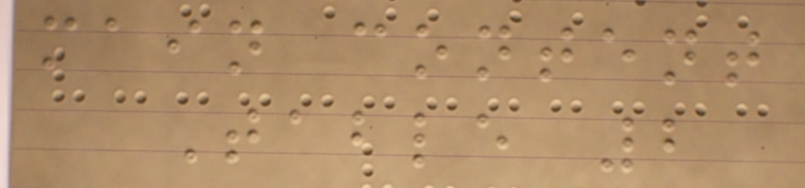main content
Table 2
